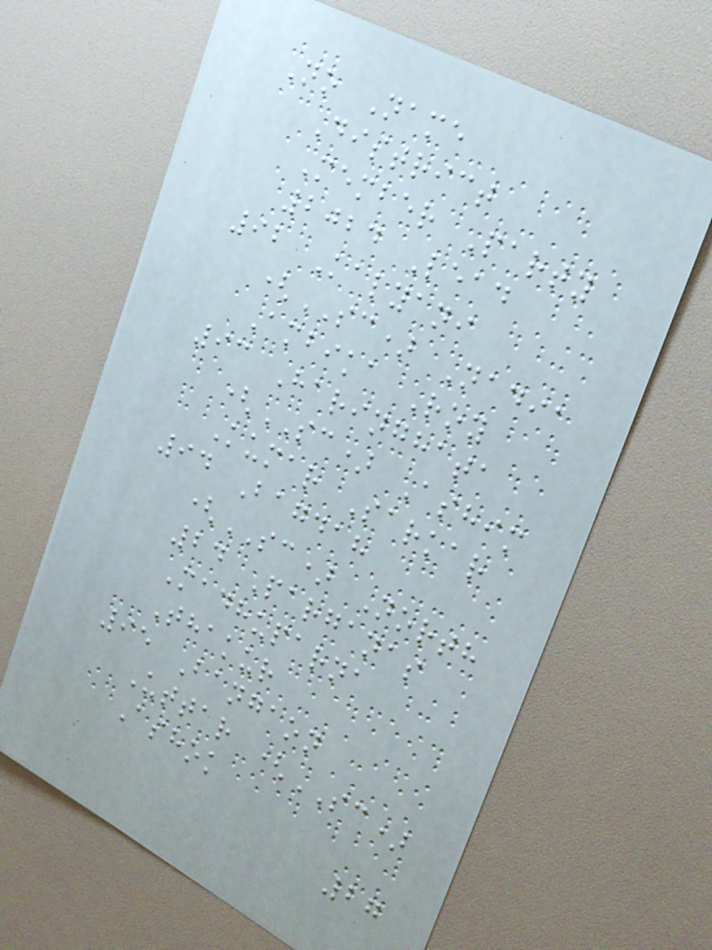No Name
District
Member Party
2024 Lead
92 Kalyani
(SC) Nadia
Ambika Roy
93 Haringhata
(SC) Ashim
Kumar Sarkar
94 Bagdah
(SC) North
24 Parganas
Madhuparna
Thakur
95 Bangaon
Uttar (SC)
Ashok
27
